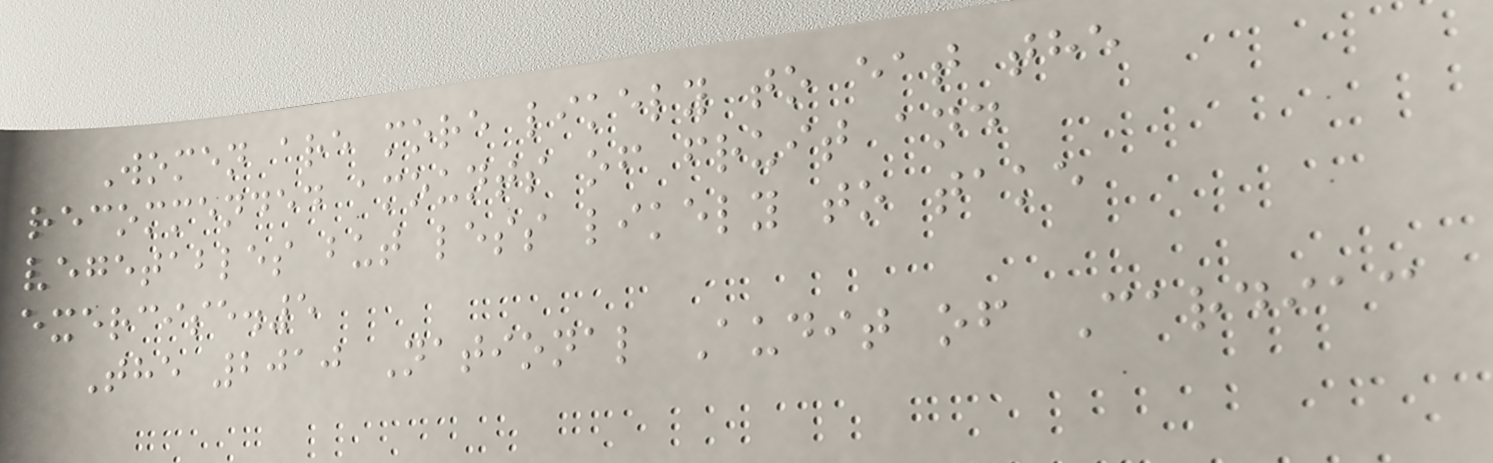Women are more likely to eat the
recommended amounts of fruit and
vegetables but less likely to take
exercise.5
The 2010 National Audit of Cardiac
